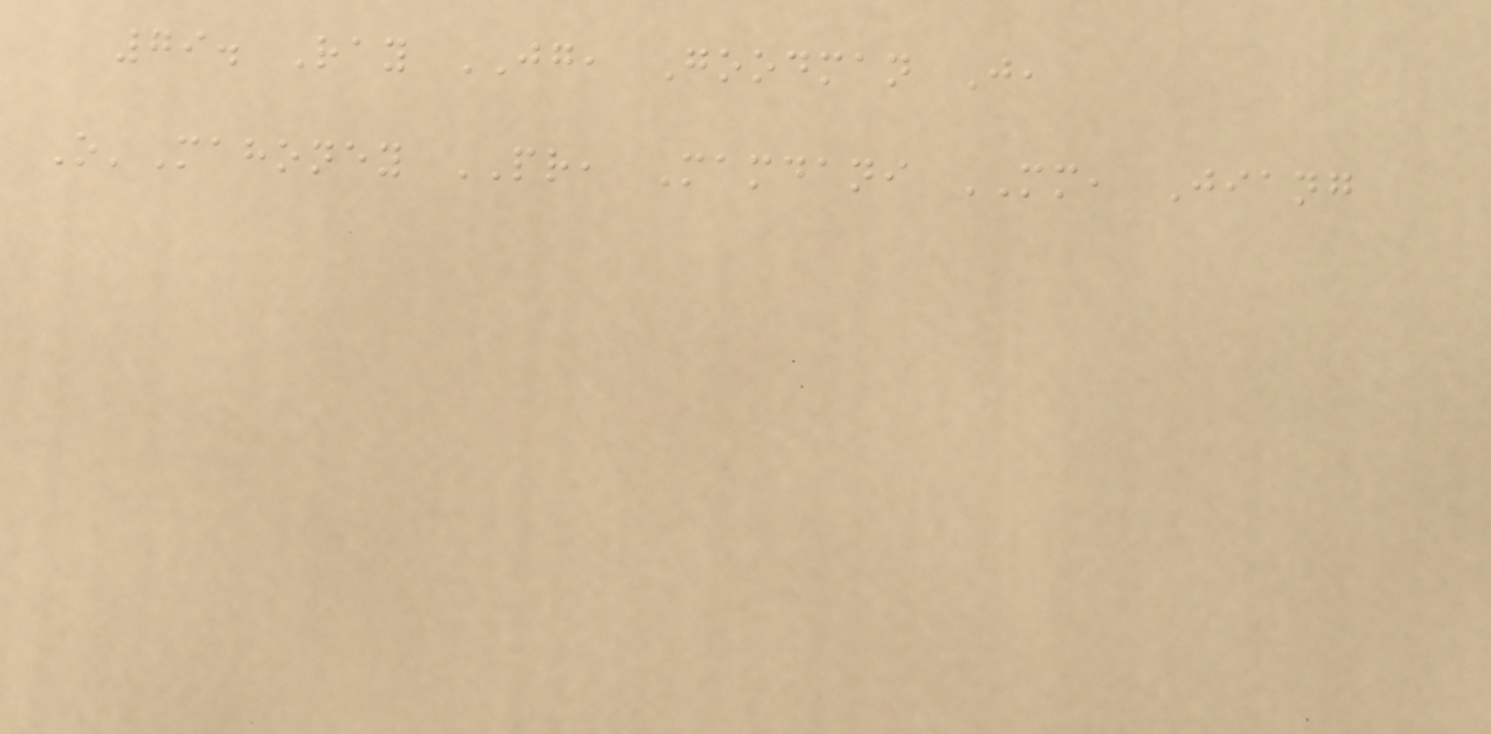79. Ray JG, Goodman J,
O'Mahoney PR, Mamdani MM, Jiang
